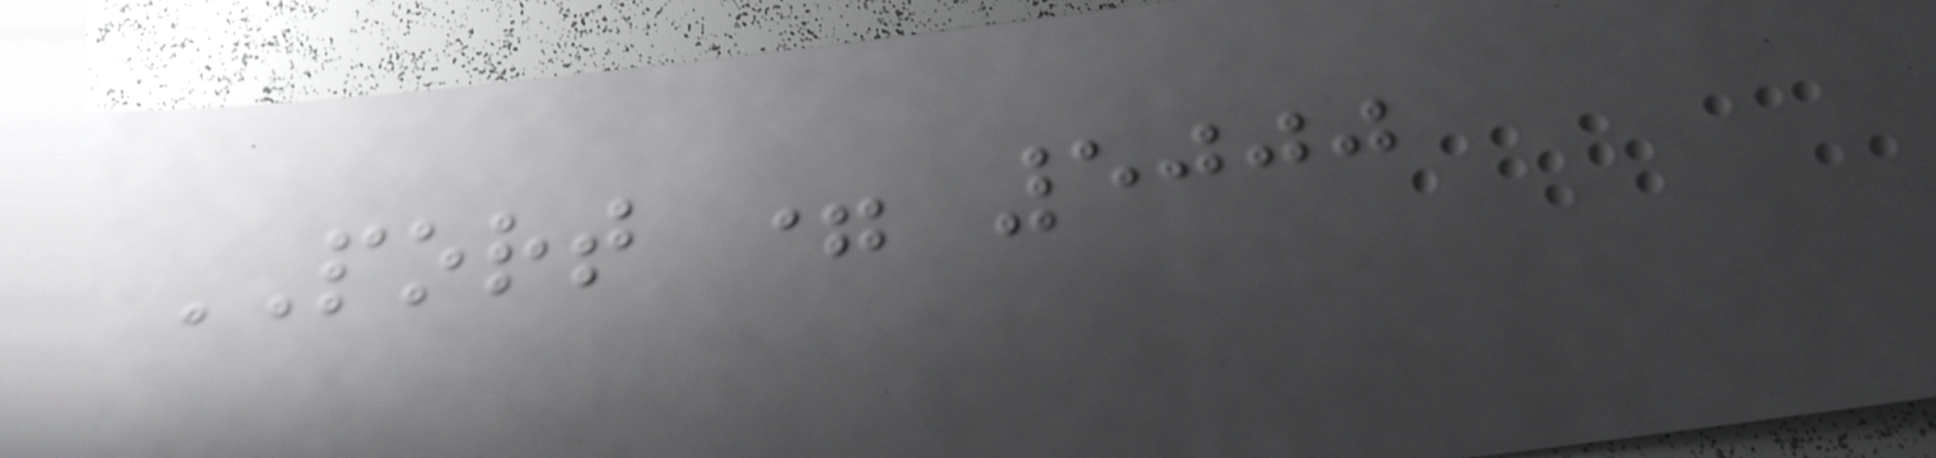PORT = 5000
